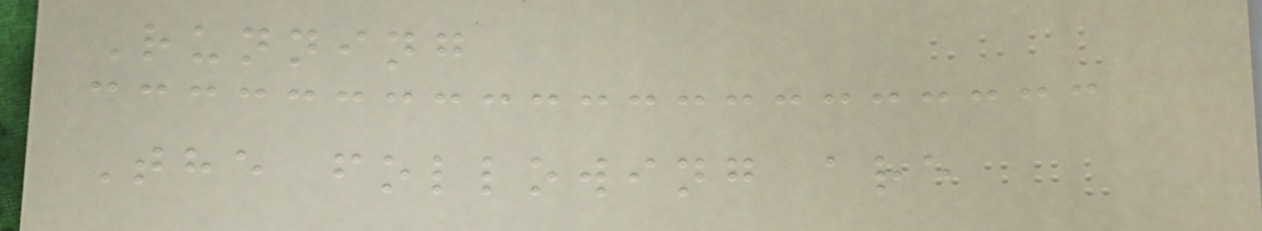Running
The following are
